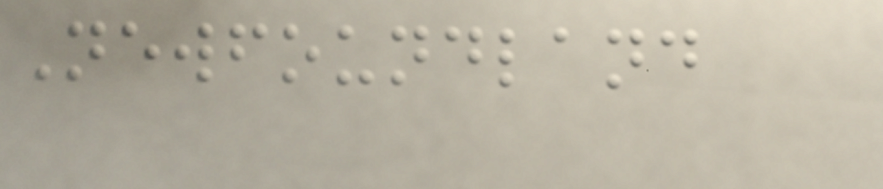Newfoundland
